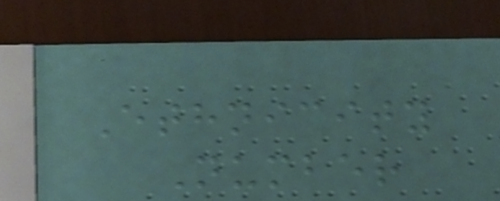Ethnicity
Number
